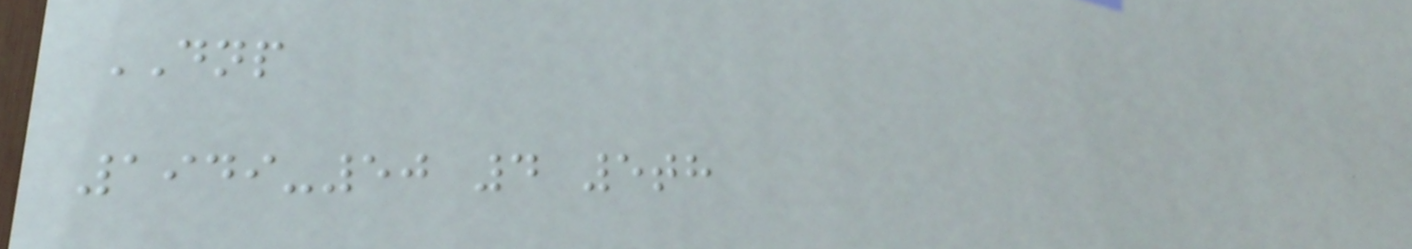DNP
1949-50 4 5th
